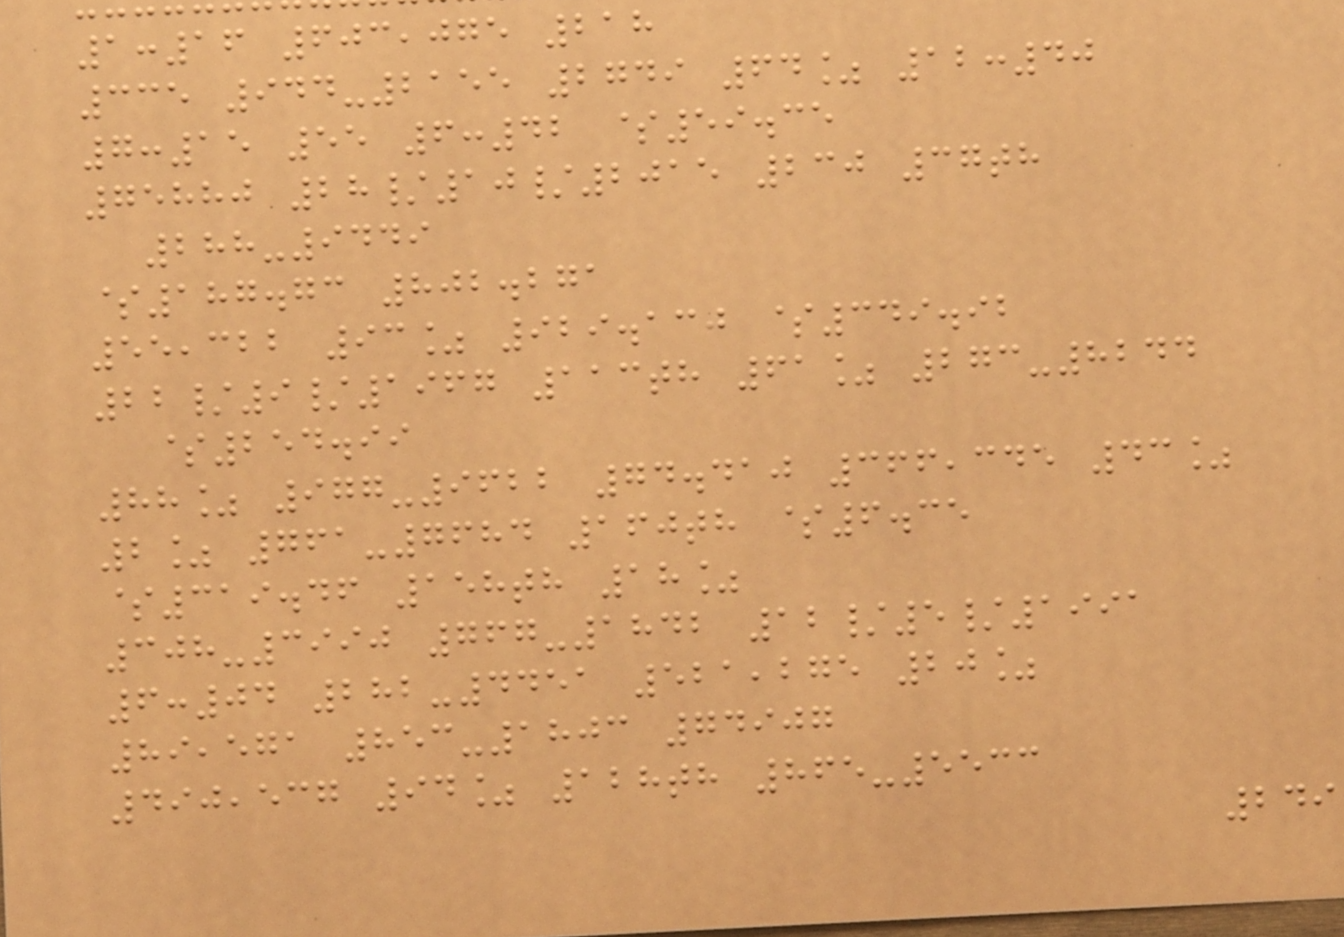1:16 603,075 218
335 944-2155 2749 64% 12:40
7:15 55 6:42 $59.35
75880 28/10/2015 230 37th
288-9449
$187.73 802.271
55,322 93% 929.130 $349.92
22/9/1967 113th 61% 273-8244
$254.99
88% 977-9622 74.410 366,345 43%
2% 761-7684 160th $6.35
$319.46 158th 18%
308-3990 767-1842 12/5/1991
6:04 282-4451 521,275 20%
89,571 853-1803 74907
490,537 94% 128th 865-5533
249
